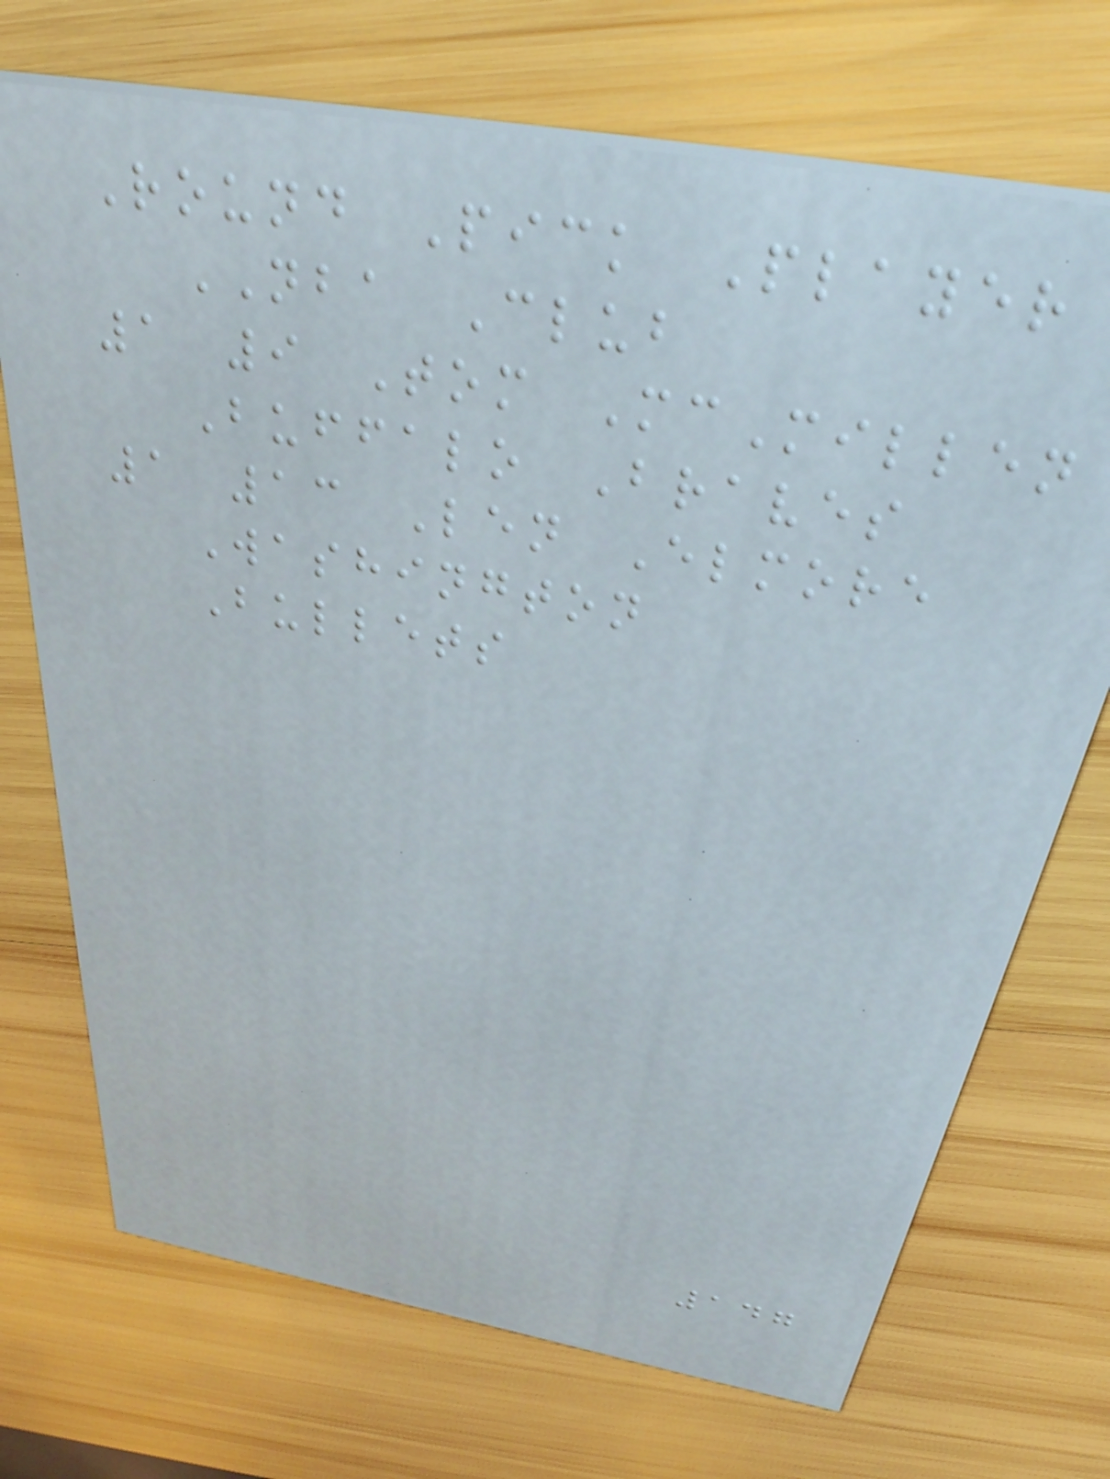Round Pick Player
NBA Club
1 9 Tom McMillen
Buffalo Braves
1 13 Len Elmore
Washington
Bullets
147
